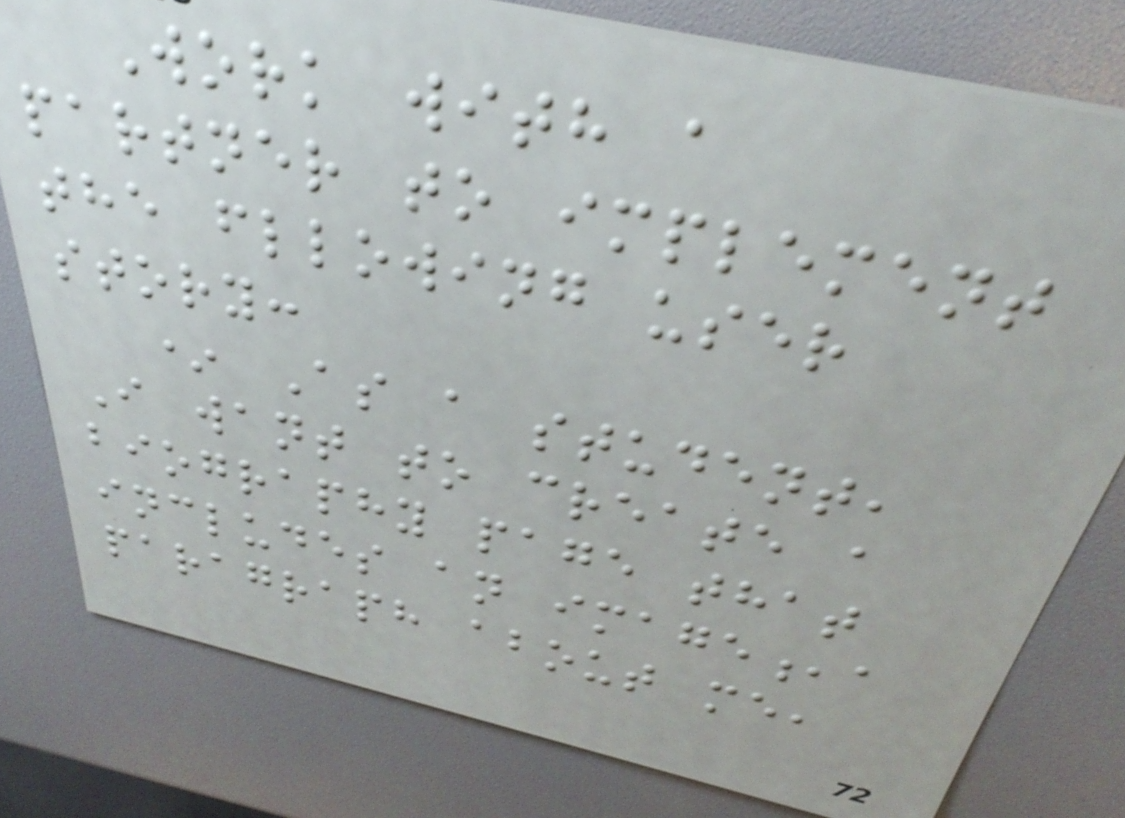Work with a
partner to implement
the fllowing user
story:
* As a student,
I want to create a
biography page that
includes an image,a
paragraph about me,
